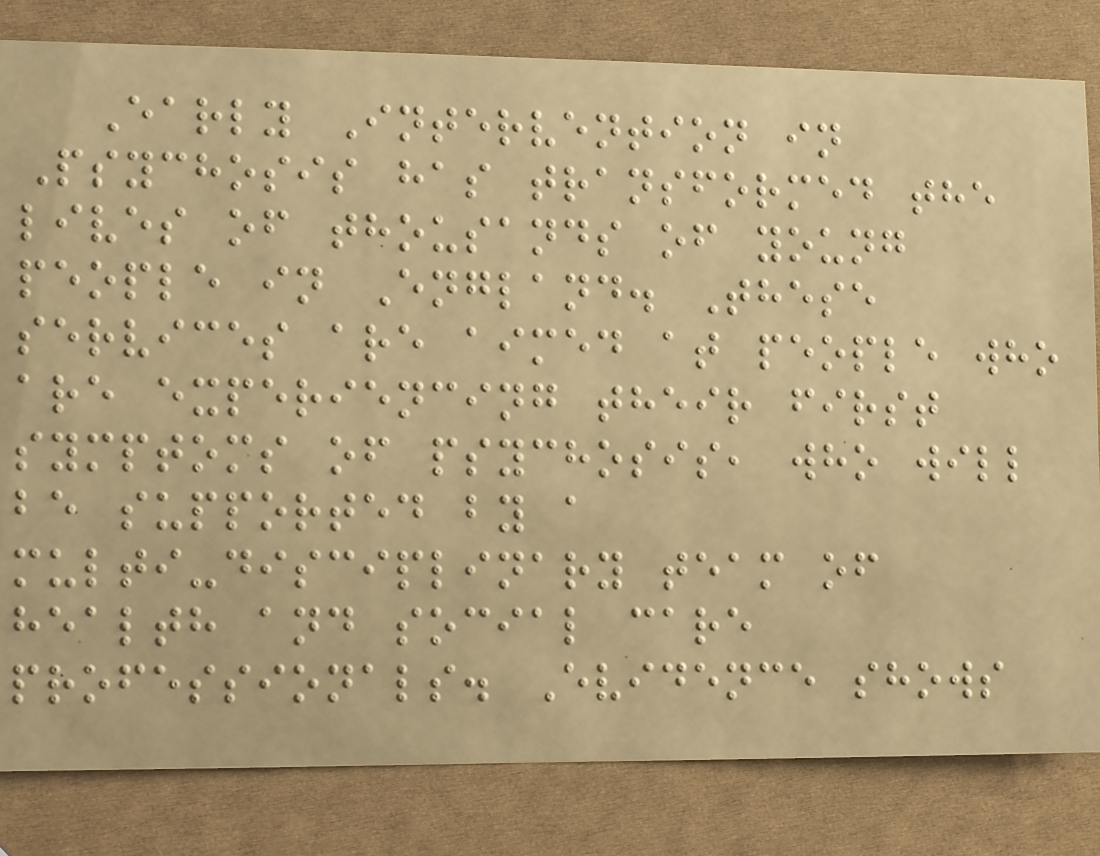Early Intervention in
Psychosis has transformed the
lives of thousands of young
people in England. These
services are aimed at people who
are experiencing their first
symptoms of psychosis, who will
be supported by a
multi-disciplinary team of
health and social care
professionals. Evidence shows
